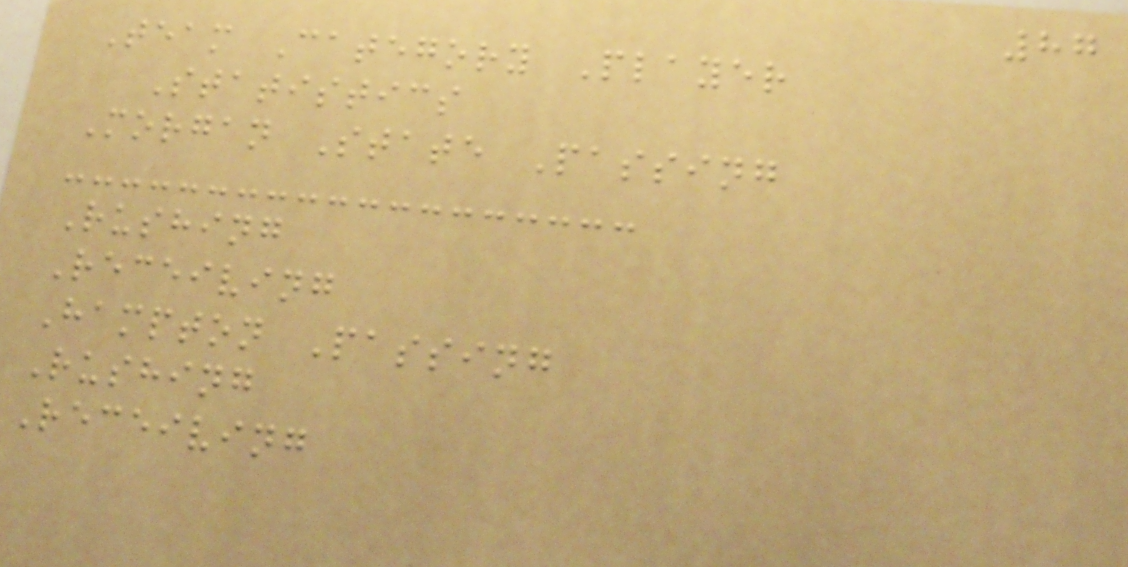87
Team Category Player
Statistics
Morgan State Passing
Rushing
Receiving
Hampton Passing
Rushing
Receiving
